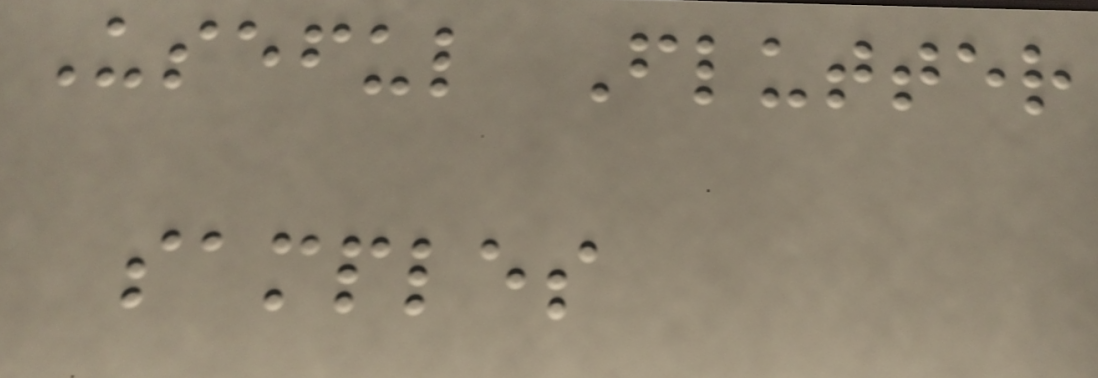Useful Flutter
samples
